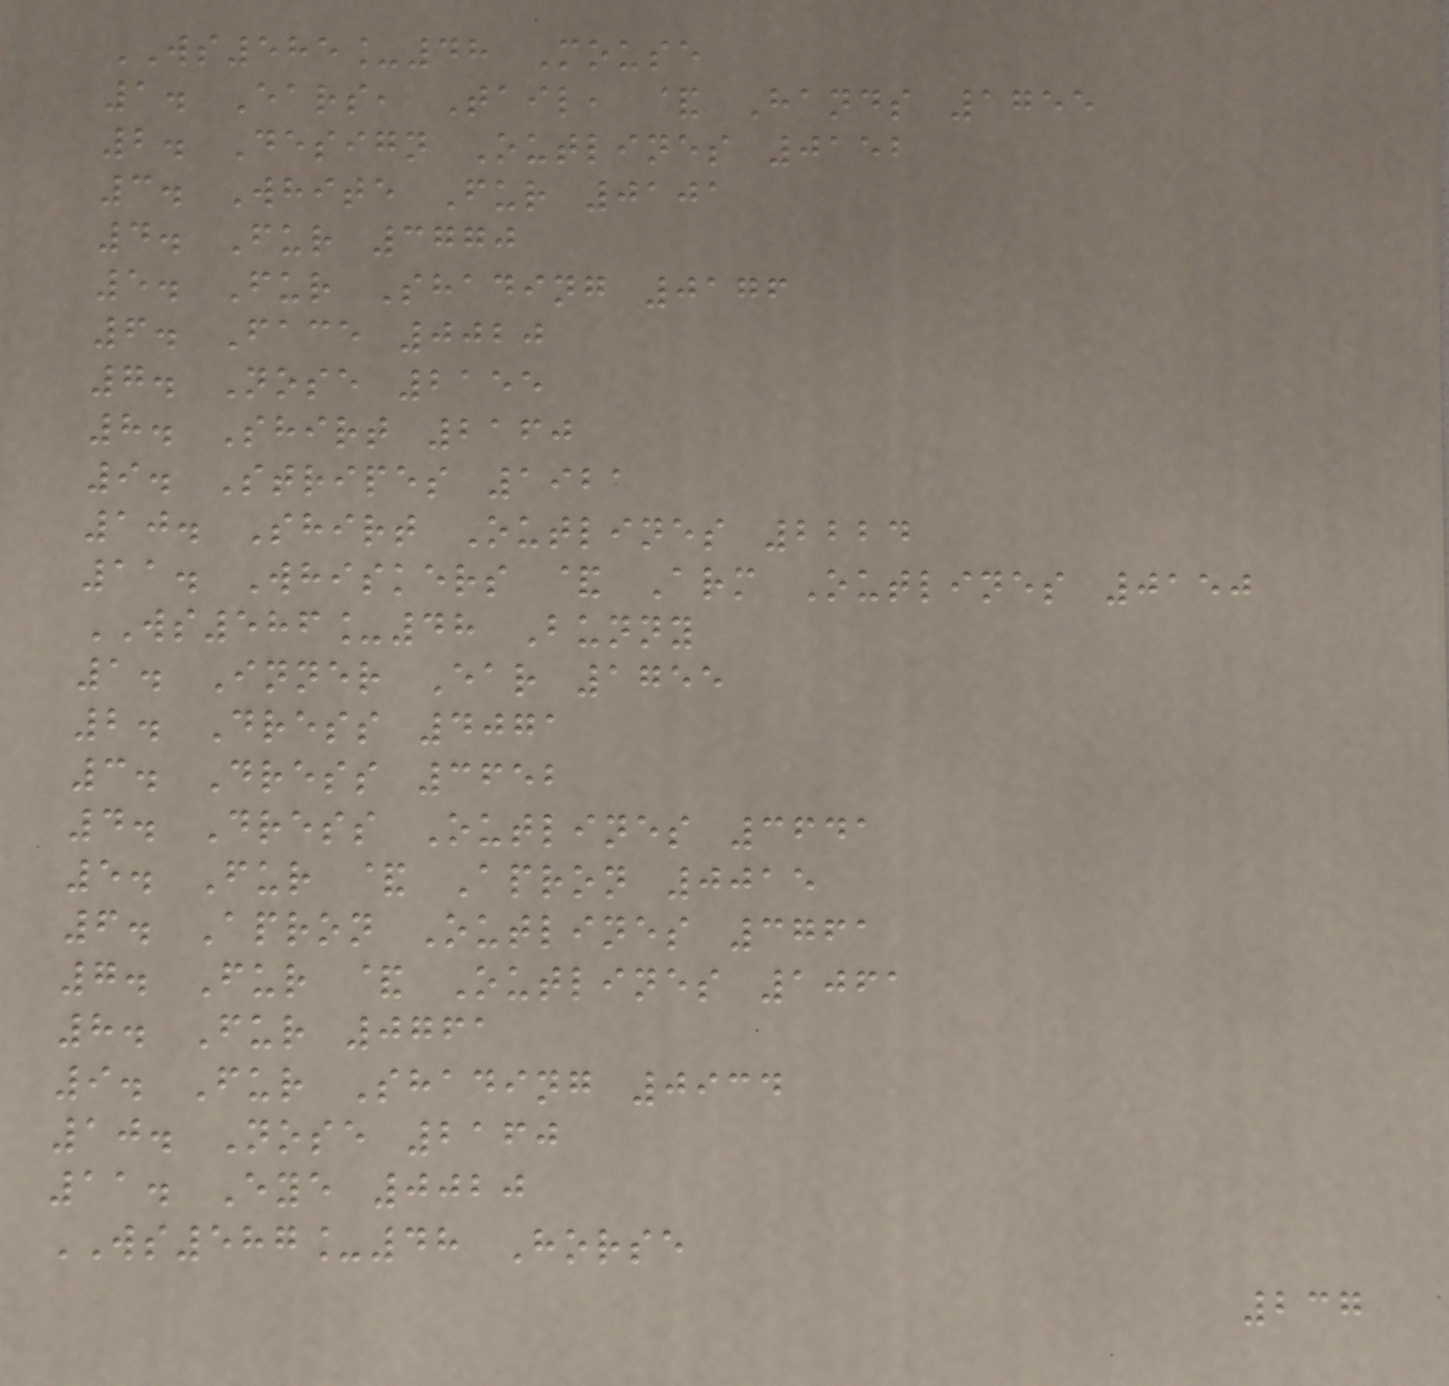WS585_48 Mouse
1. Ears, Tail, & Hands 1755
2. Design Outlines 0152
3. White Fur 0101
4. Fur 3770
5. Fur Shading 0176
6. Face 0020
7. Nose 2155
8. Shirt 2160
9. Stripes 1921
10. Shirt Outlines 2224
11. Whiskers & Arm Outlines 0150
WS586_48 Bunny
1. Inner Ear 1755
2. Dress 4071
3. Dress 3652
4. Dress Outlines 3641
5. Fur & Apron 0015
6. Apron Outlines 3761
7. Fur & Outlines 1061
8. Fur 0761
9. Fur Shading 0934
10. Nose 2160
11. Eye 0020
WS587_48 Horse
237
